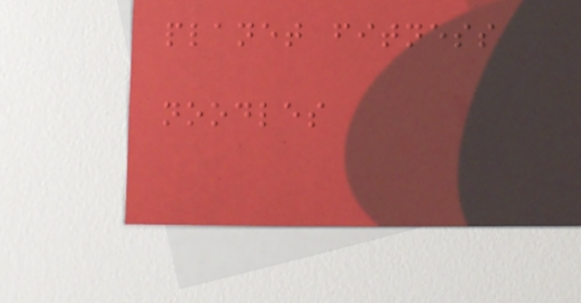planet fitness
noodles
